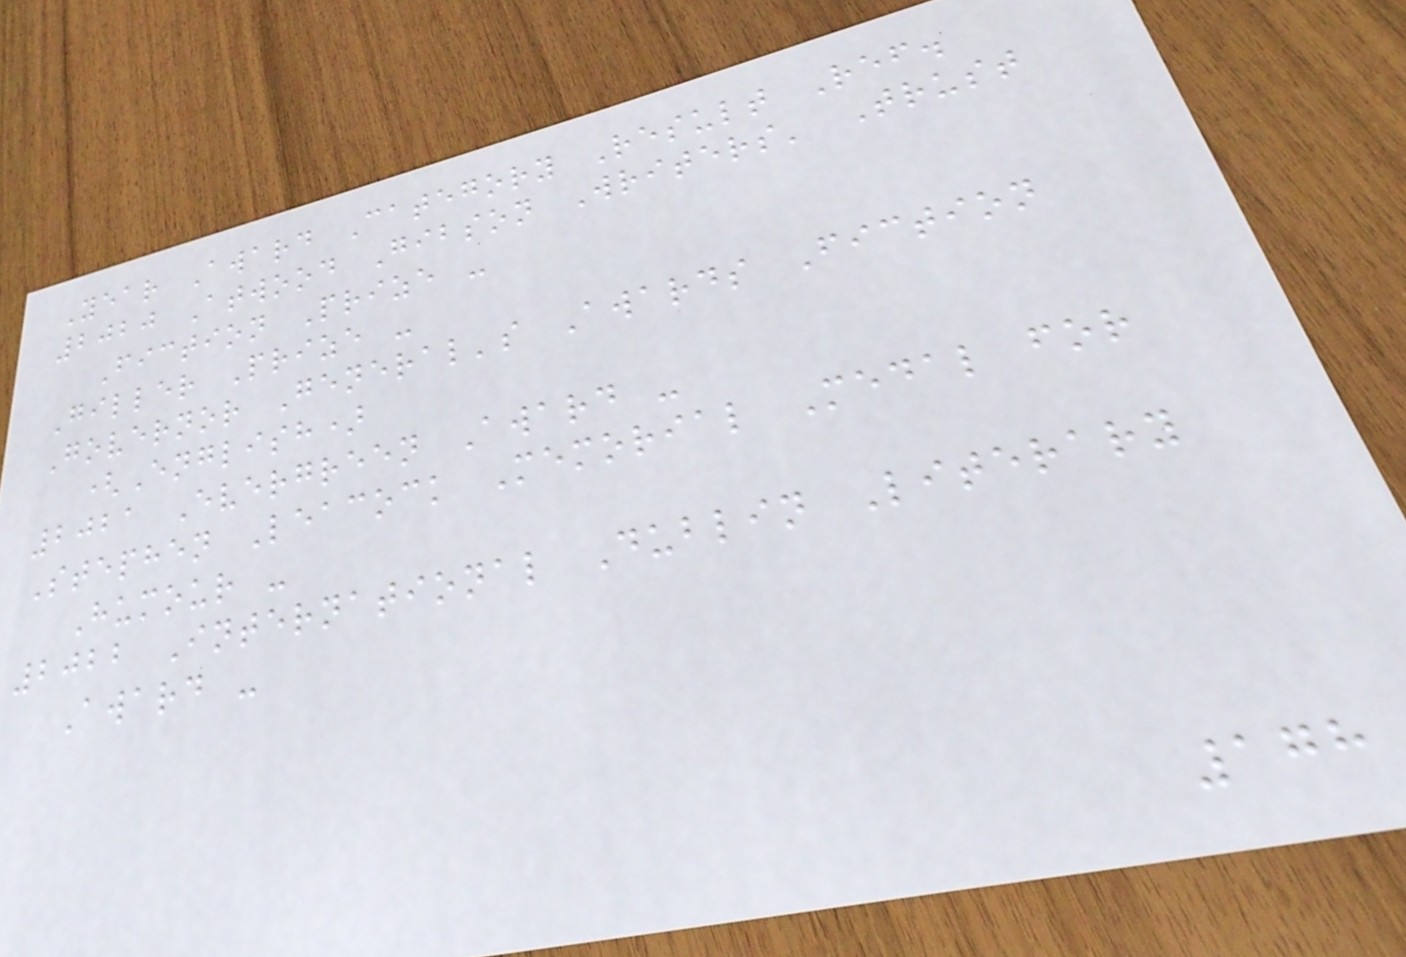Year Award Category Result Ref.
2020 Atwood Gibson Writers' Trust
Fiction Prize -
Giller Prize -
Governor General's Awards Fiction
(English)
2021 Evergreen Award -
Stephen Leacock Memorial Medal for
Humour -
2022 International Dublin Literary
Award -
178
